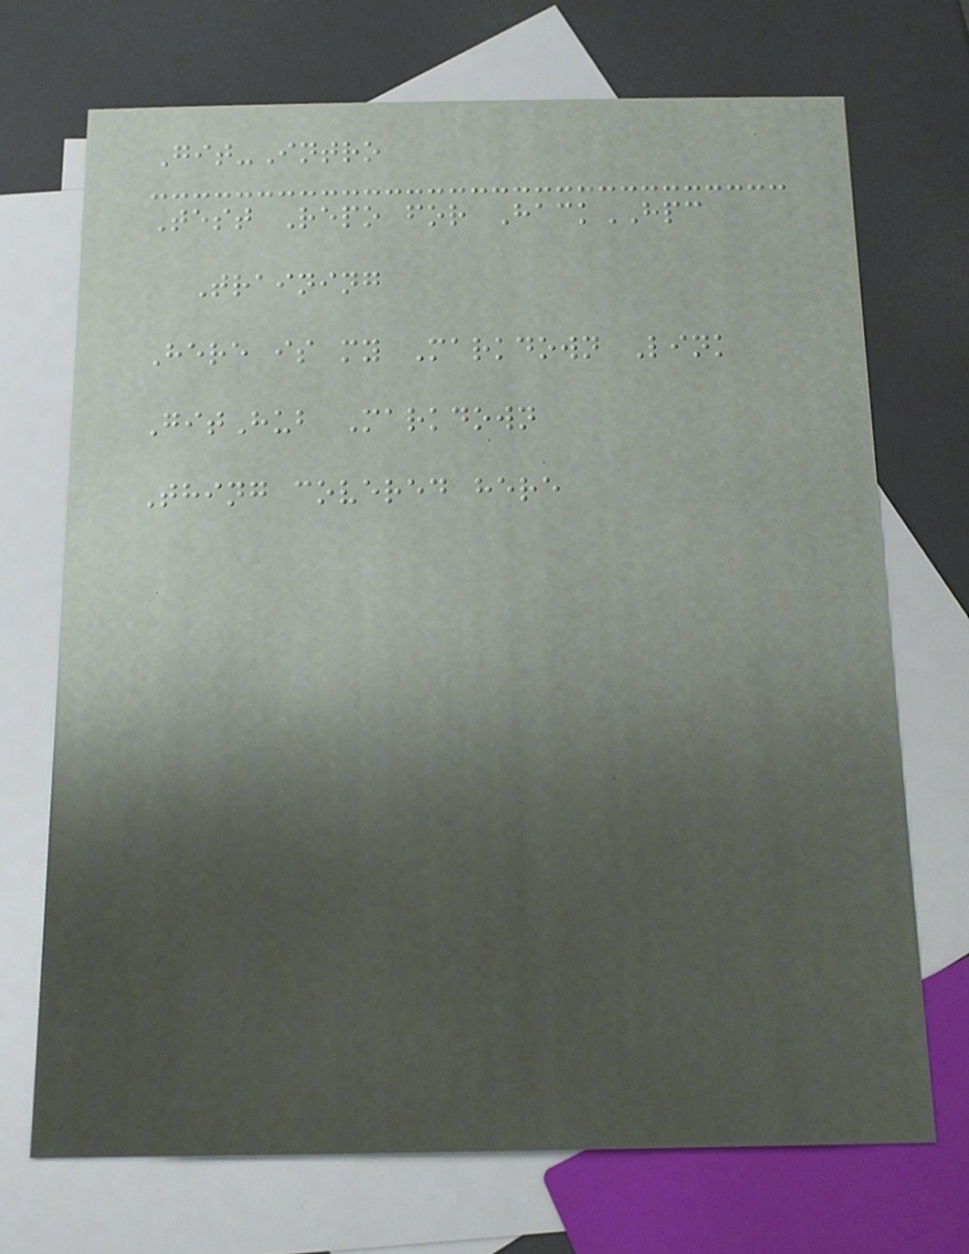Git-Intro
Test Repo for HackHPC
Training
Here is my Markdown Link
GitHub Markdown
Thing covered here
